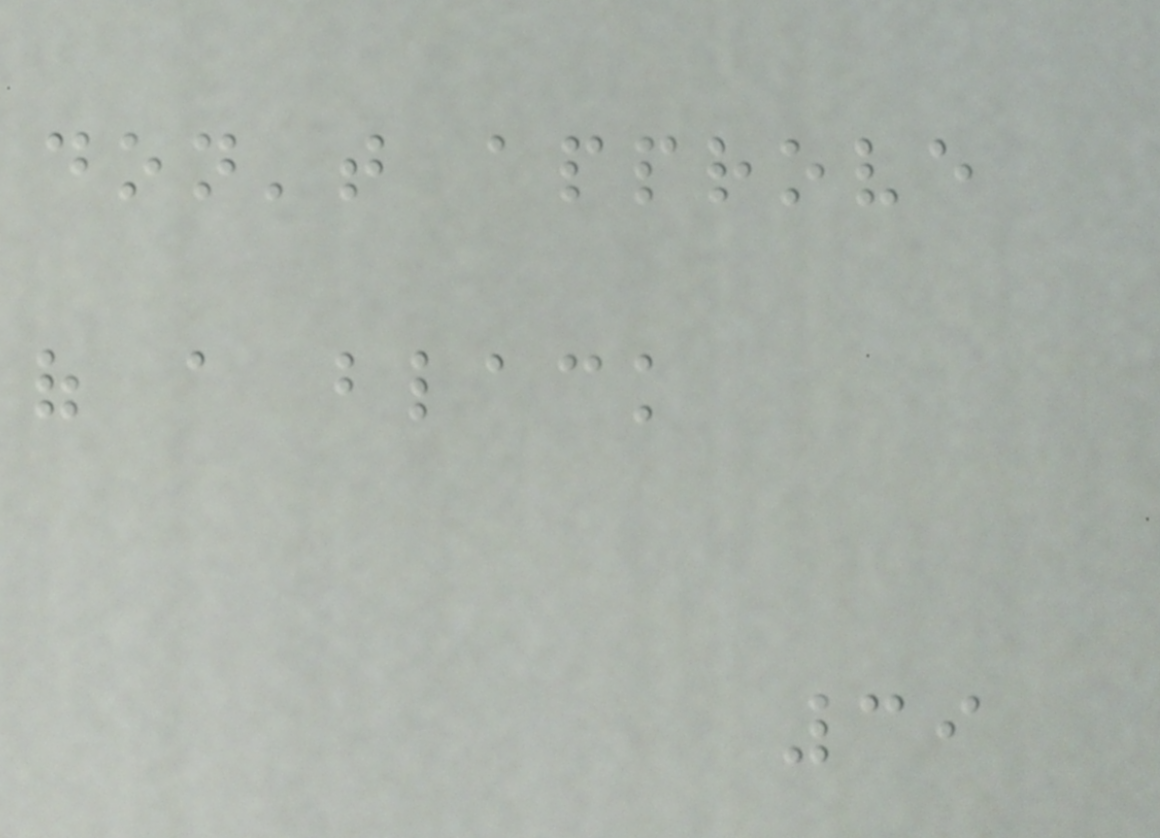don't approve
of a black
39
